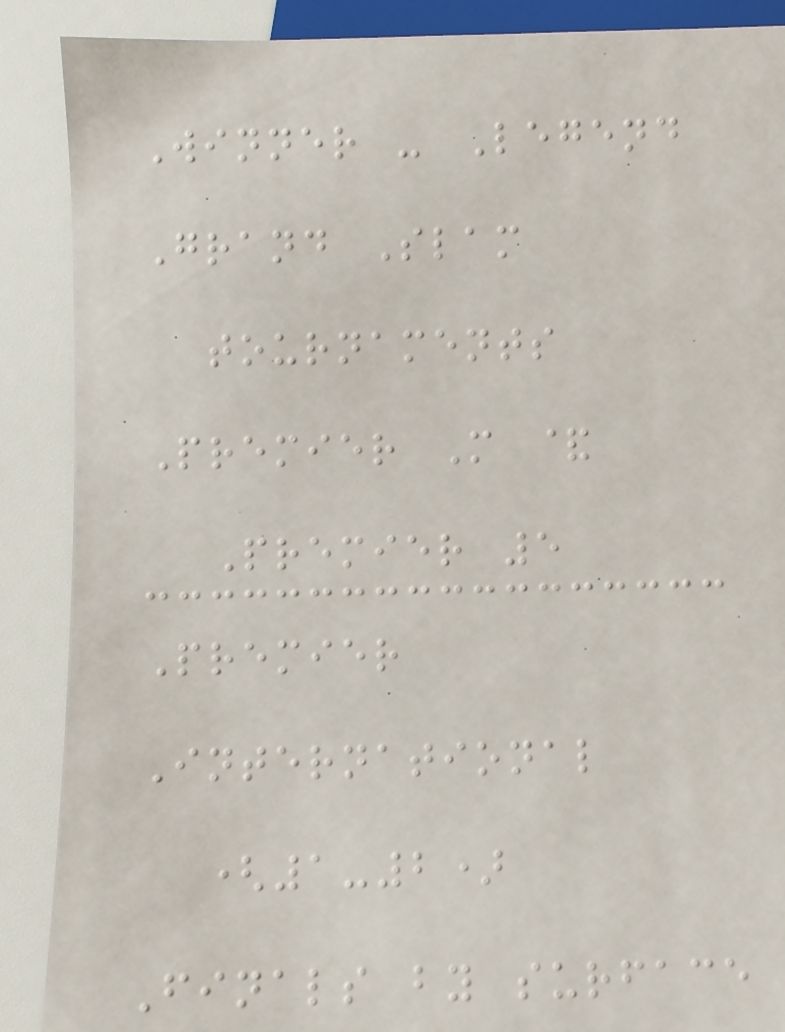Winner - Legend
Grand Slam
tournaments
Premier M &
Premier 5
Premier
International
(1-2)
Finals by surface
